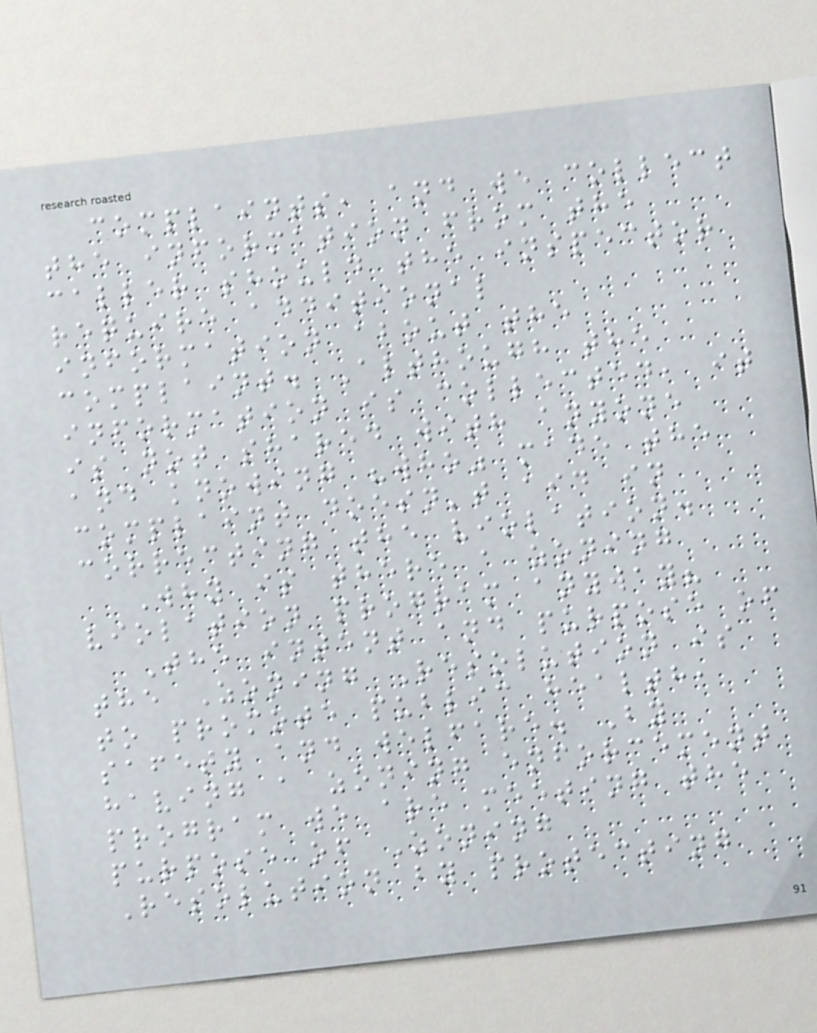complaints, and we collect
the information from the
caller should the inspector
require additional
information about the
complaint. Although the
information is collected, it
is not shared with anyone
and knowing "who" made the
complaint doesn't aid in
correcting the violation.
Why is there a zoning
violation program anyway?
The intent and purpose of
the Zoning Resolution is
to promote public health,
safety and welfare. By
having a zoning enforcement
program we are meeting the
purpose of Zoning
Resolution by protecting
